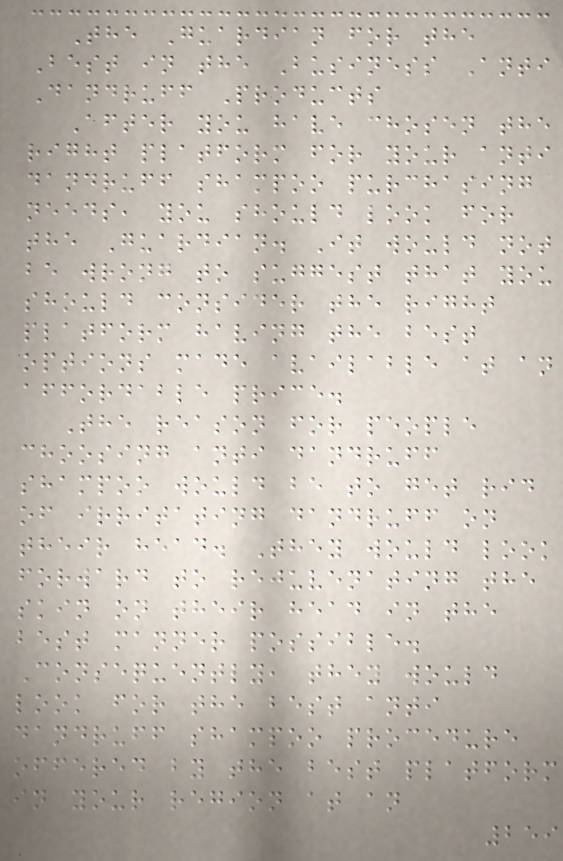The Guardian for the
Best in the Business Anti
Dandruff Products
After you have chosen the
right platform for your anti
dandruff shampoo purchasing
needs, you should look for
the Guardian. It would not
be wrong to suggest that you
should consider the right
platform having the best
options made available at an
affordable price.
The reason for people
choosing anti dandruff
shampoo would be to get rid
of irritating dandruff on
their head. They would look
forward to rejuvenating the
skin on their head in the
best manner possible.
Consequently, they would
look for the best anti
dandruff shampoo procedure
offered by the best platform
in your region at an
259
